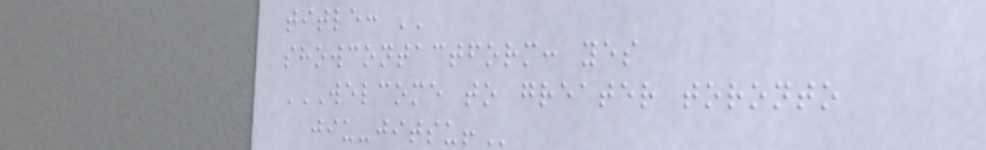title: ''
showcontactform: yes
WELCOME TO GREATER TORONTO
JIU-JITSU!
